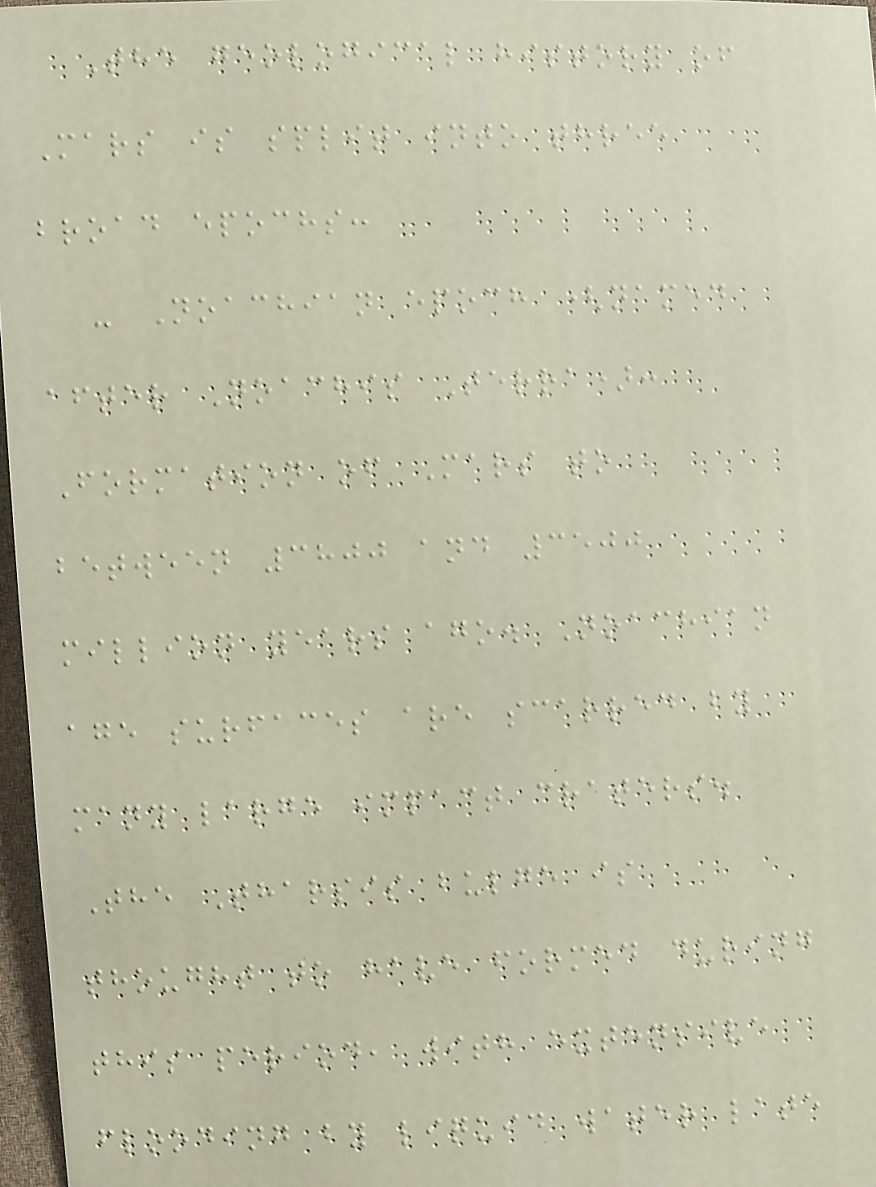The geological history of
Mars is split into three
broad epochs:
- Noachian epoch (named
after Noachis Terra):
Formation of Mars to
between 3800 and 3500
million years ago. Noachian
age surfaces are scarred by
many large impact craters.
The Tharsis bulge is
thought to have formed during
this period, with extensive
flooding by liquid water late
